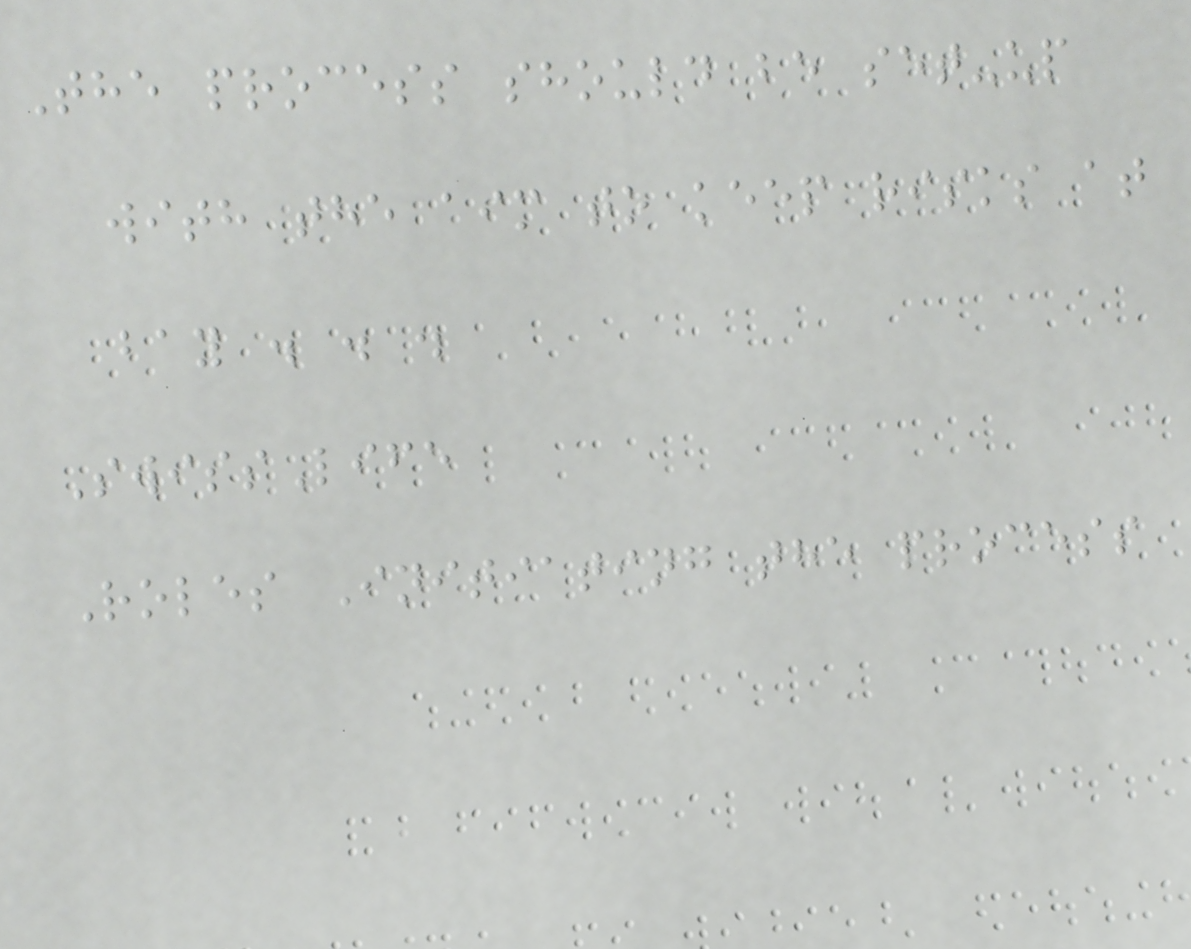The process should be set-up
with the aim to keep risks at
bay . . .
SwissLife
Roles Initiating the process
